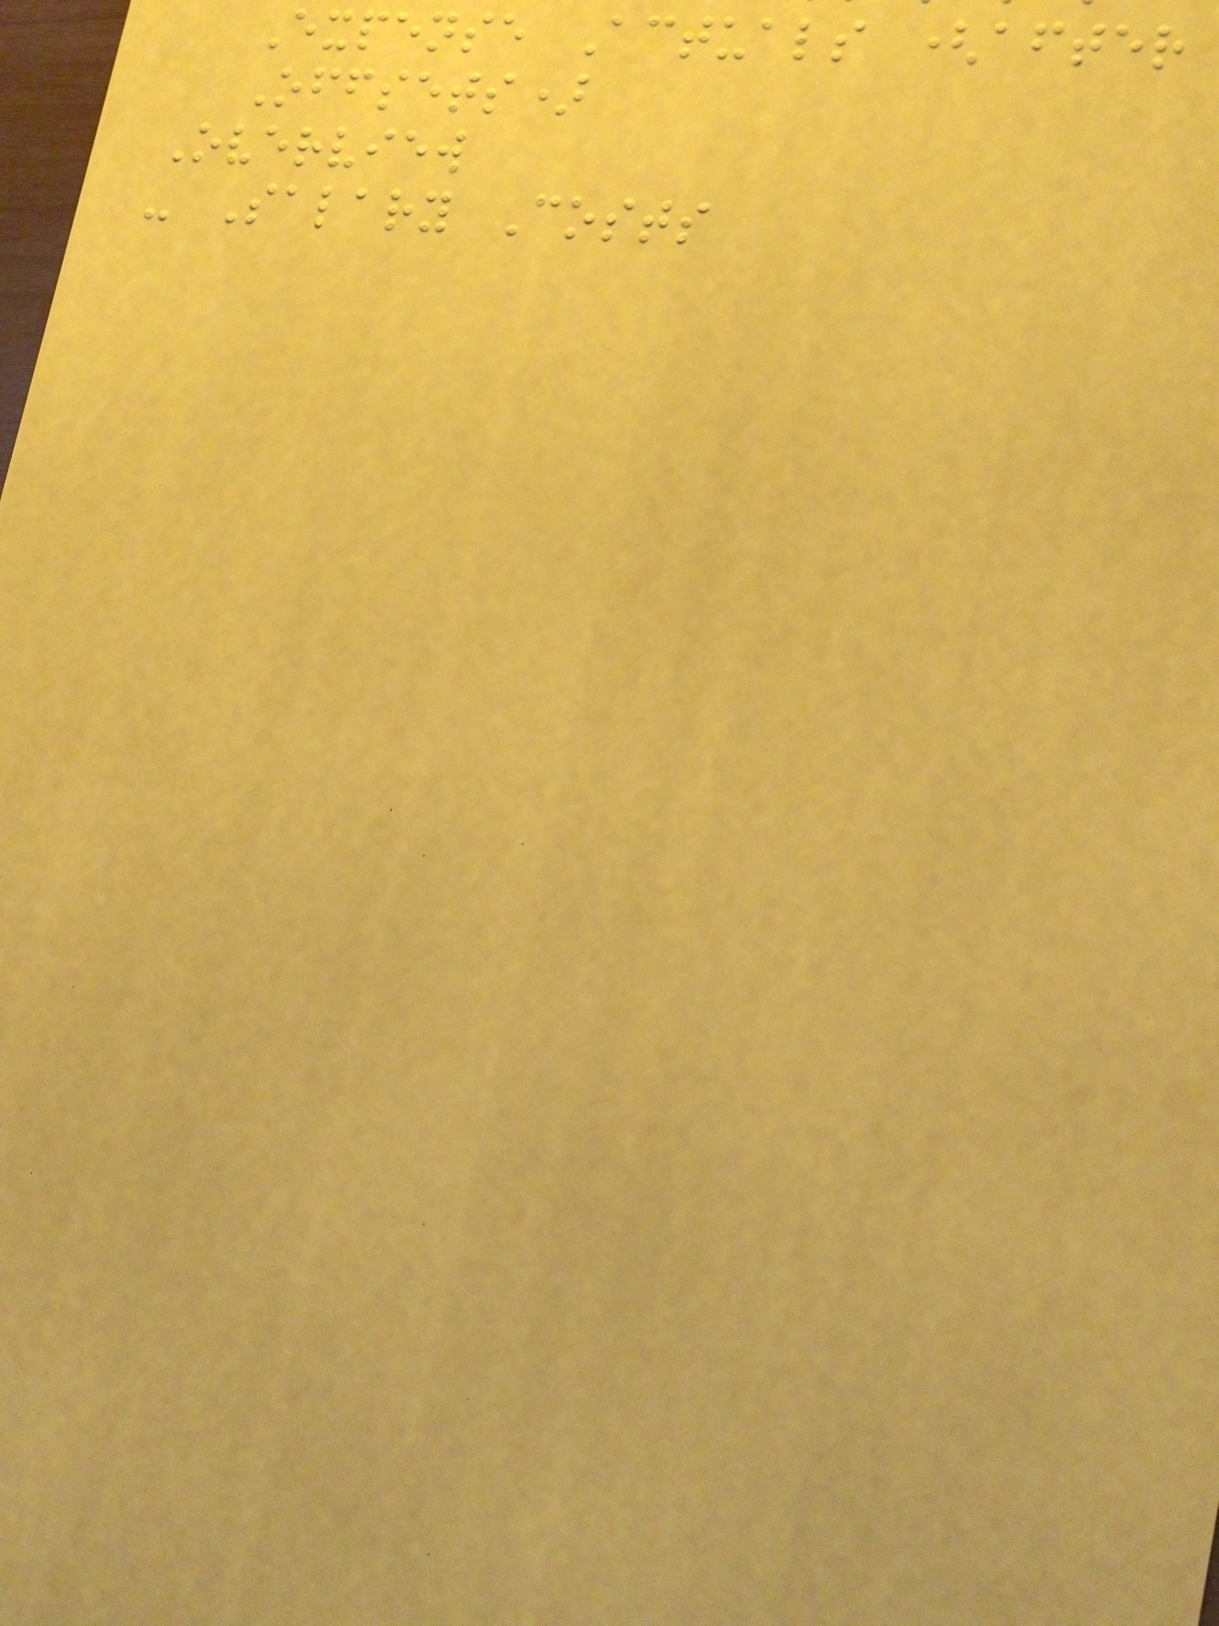Expense Actuals (after
Offsets)
Overview
- Salary Costs
